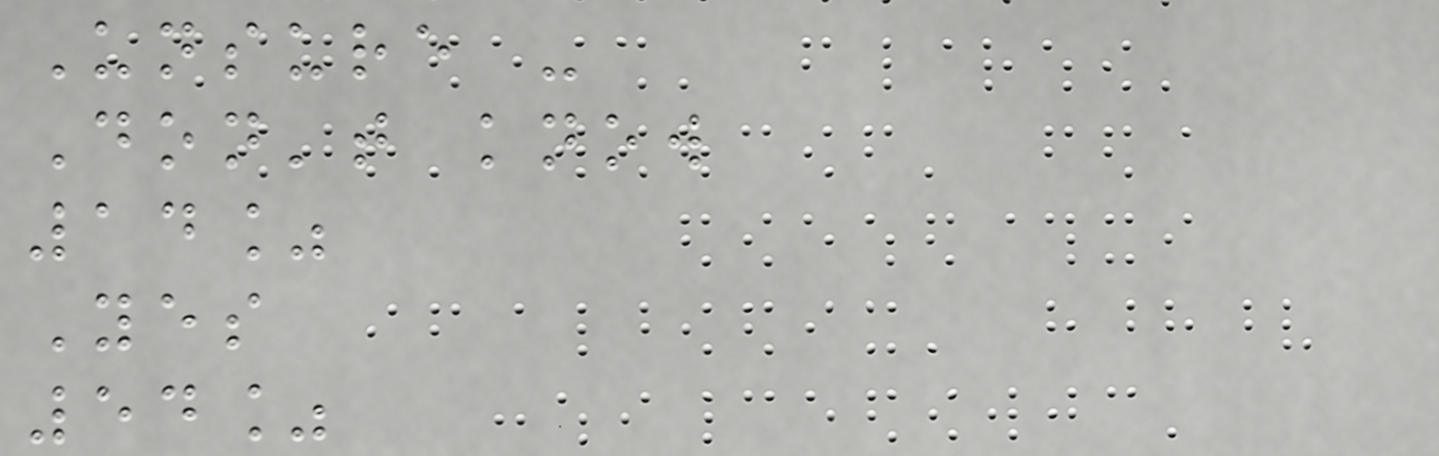Unsure -
Don't know
14%
Yes
54%
